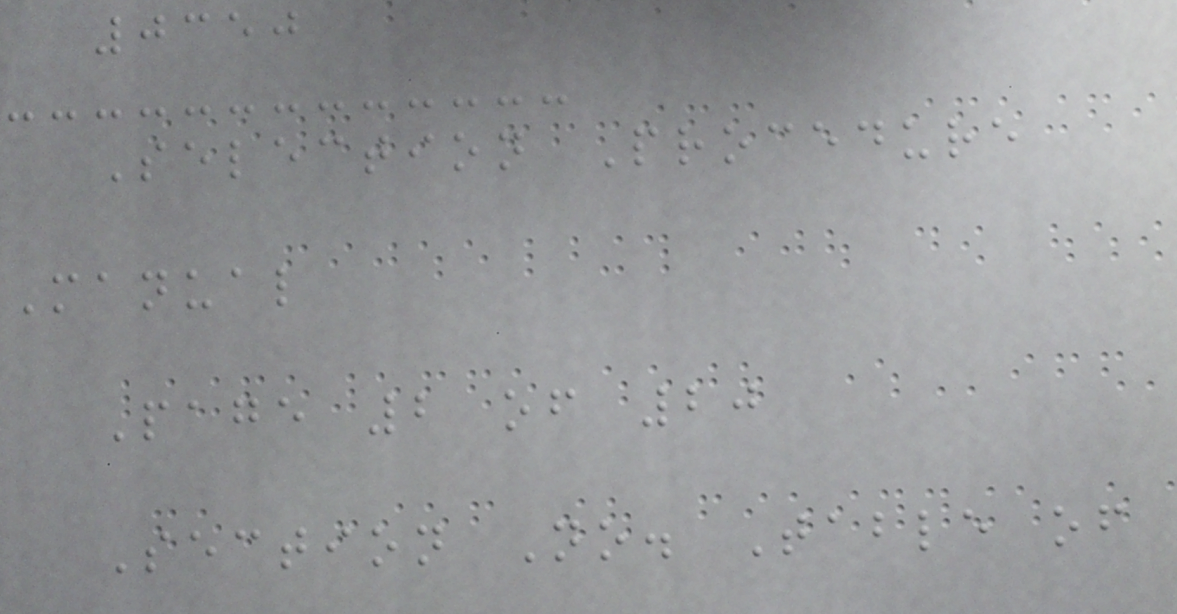0350
Selection Procedure
Manual
Page 2 of 20
Section No. Table of
